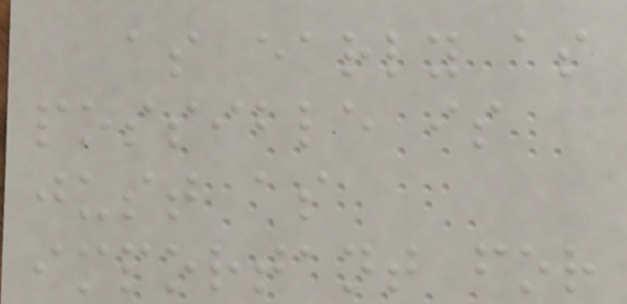as early as
possible is
just as
important for
